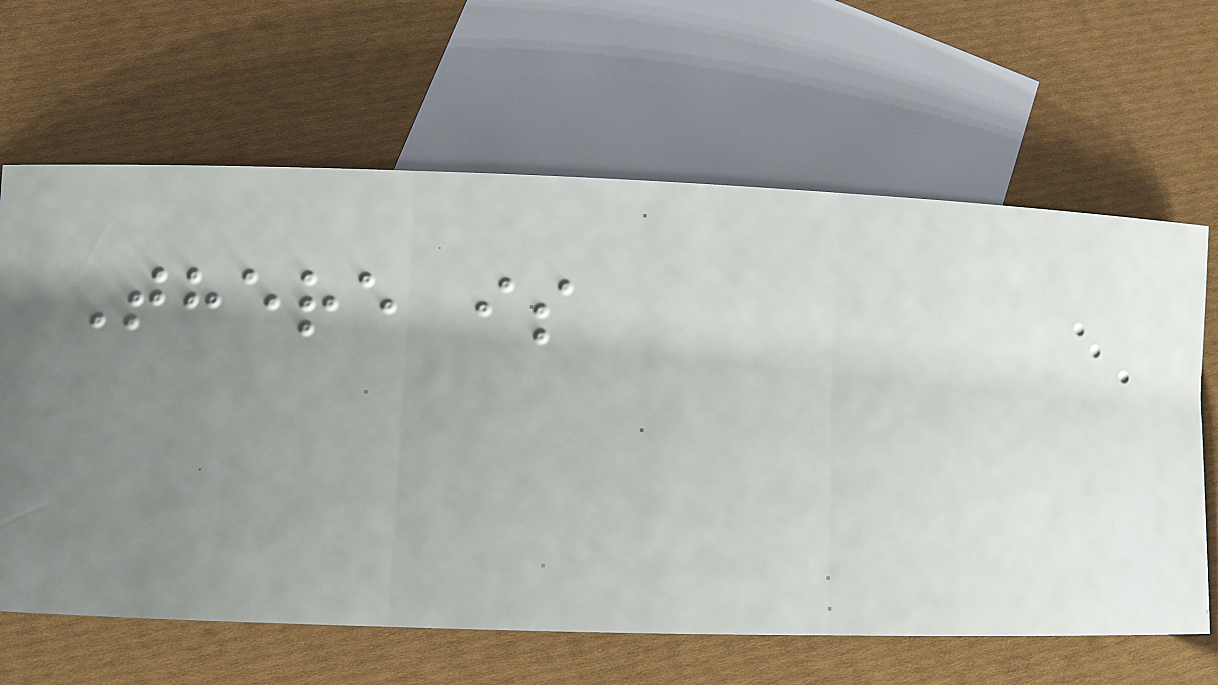There is
